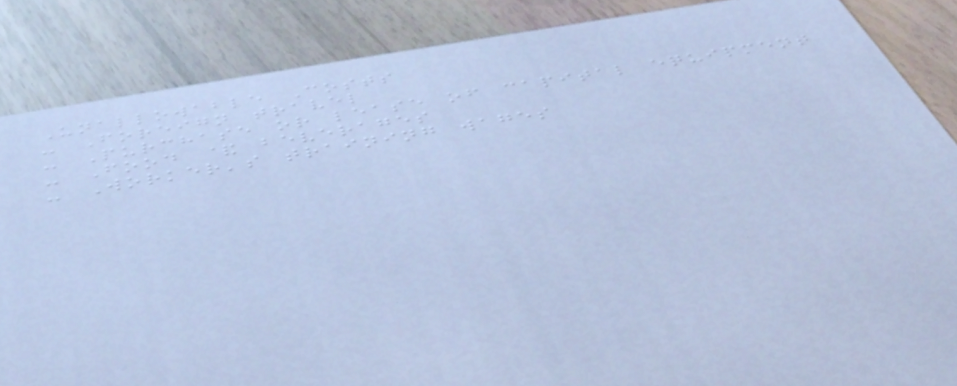Unallowable Costs
- Foreign travel
- Purchase or lease of capital equipment
- Food & beverages
- Worker's training wages
